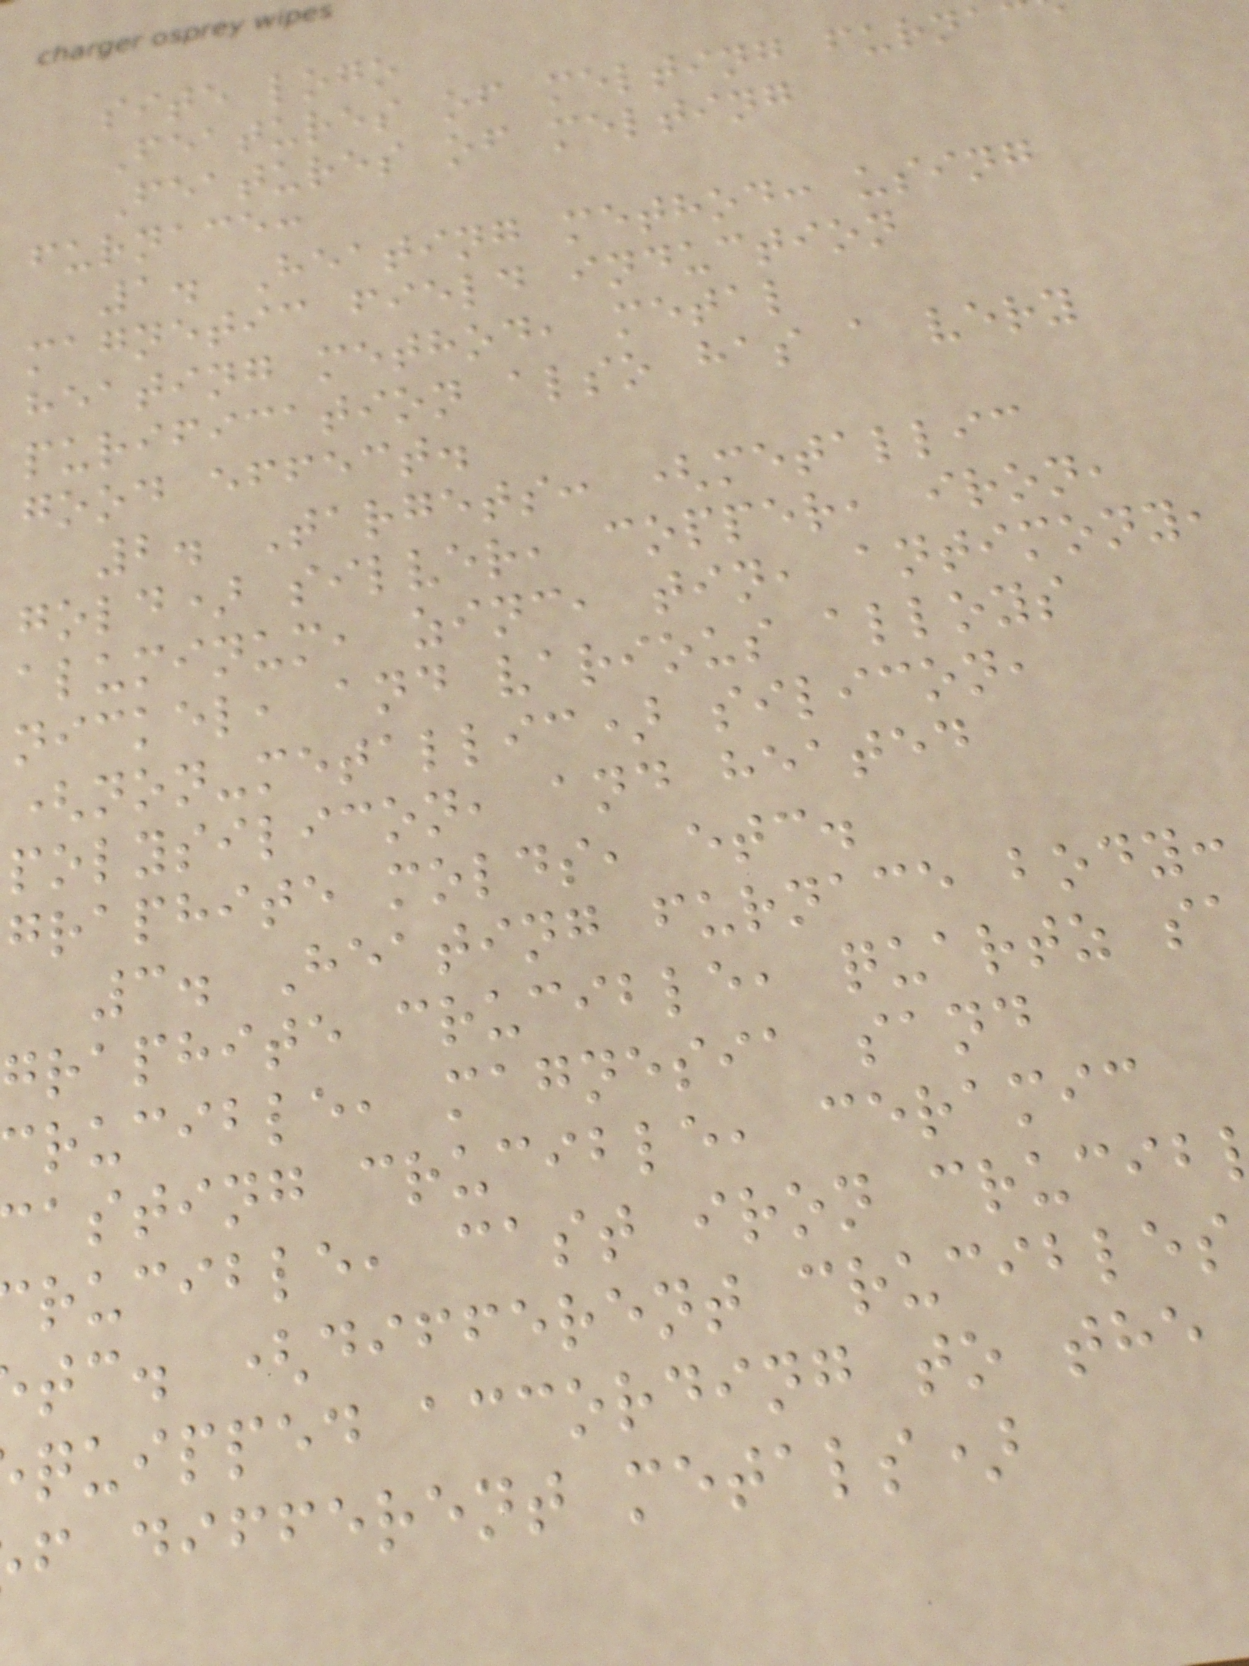site logo
Features of melting furna
Features of melting
furnace:
1. Heating method: using
magnetic field induction
heating method, metal
purification also has a very
good effect.
2. Targets: (metallic
gold) silver, copper, iron,
aluminum, zinc, tin, antimony,
nickel, and various alloys
(non-metallic) silicon,
polysilicon, and heated
graphite molds, etc.
3. Heating furnace body:
graphite crucible, quartz s
rucible, magnesia sand
asting crucible, ceramic
rucible, cast iron crucib
tc. (different crucibles
quipped according to the
f different metals)
